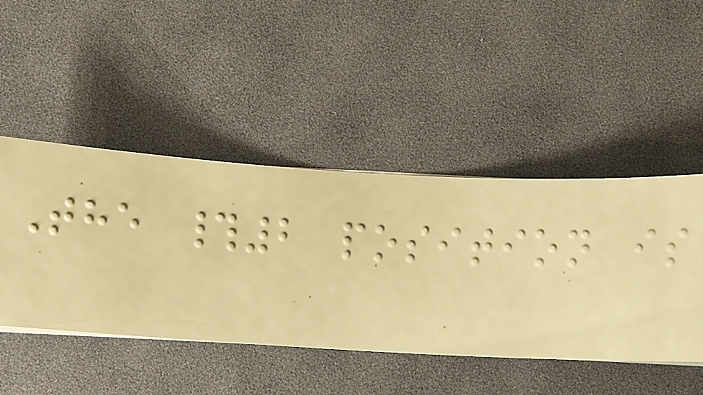The #2 position is
